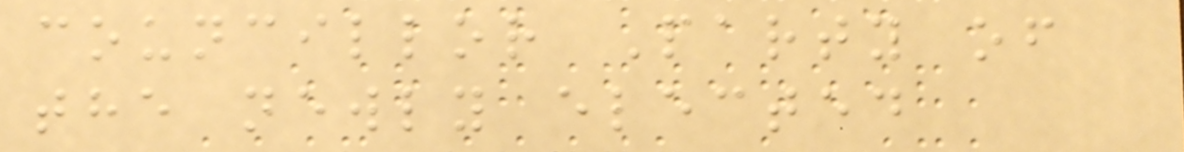councillor Party of
the newly elected
